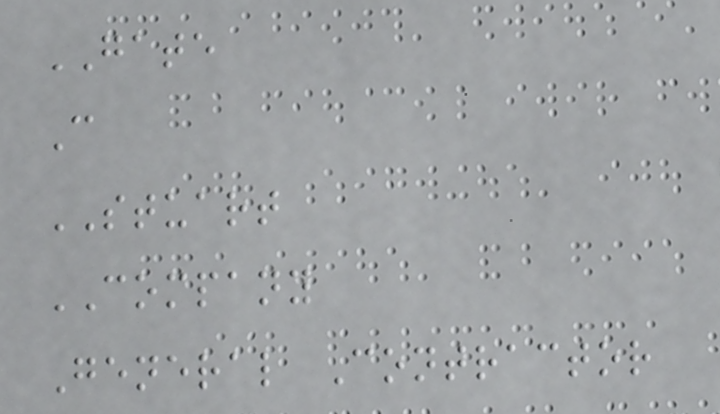GATE
C
STUART
COMPANY
General Contractor
